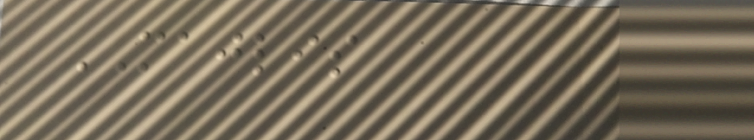MAJLIS
